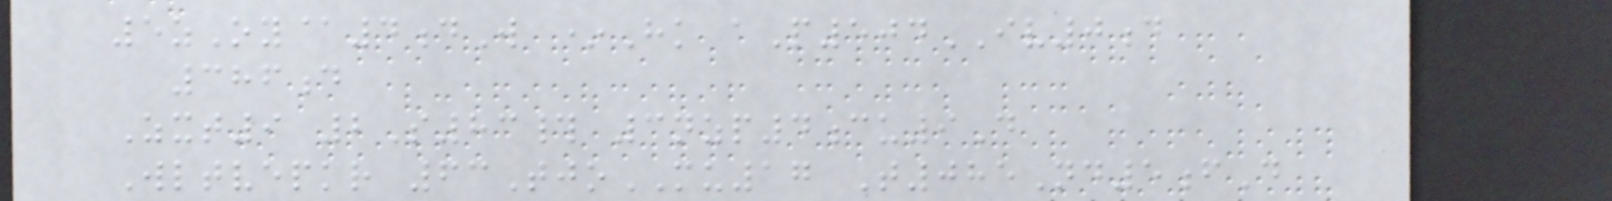5zOy@4dW *Hk aP504IV0d
386d
Zxt9 2S83# 3nzp4cu9D
Wltvepkr 63TjoMU17 T085Nd5fD
